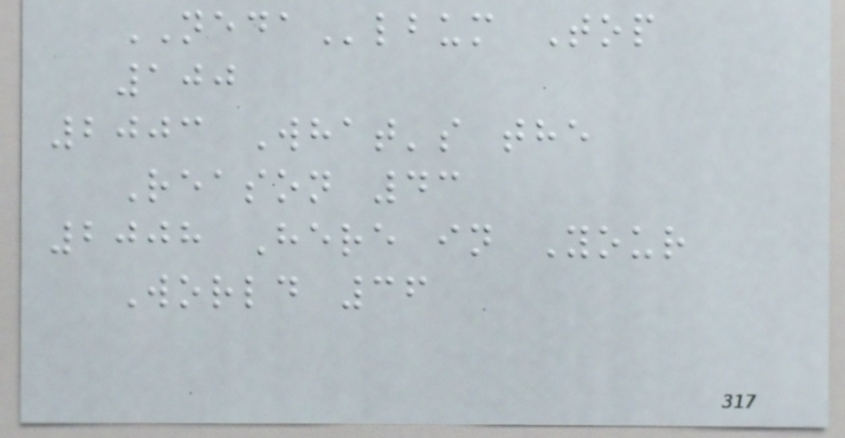NEDAlbum Top
100
2003 What's the
Reason 43
2008 Here in Your
World 36
